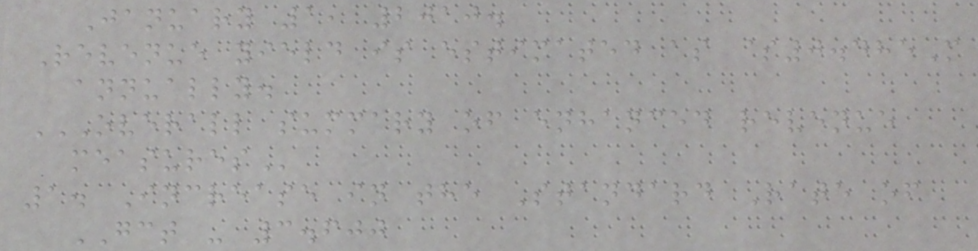January 1, 2010.
Revenue yield is estimated as $0.485M
annually.
OVERALL SUMMARY OF ENHANCED REVENUE
MEASURES
1. Increase in the Standard Rate of
GCT - 3.600
